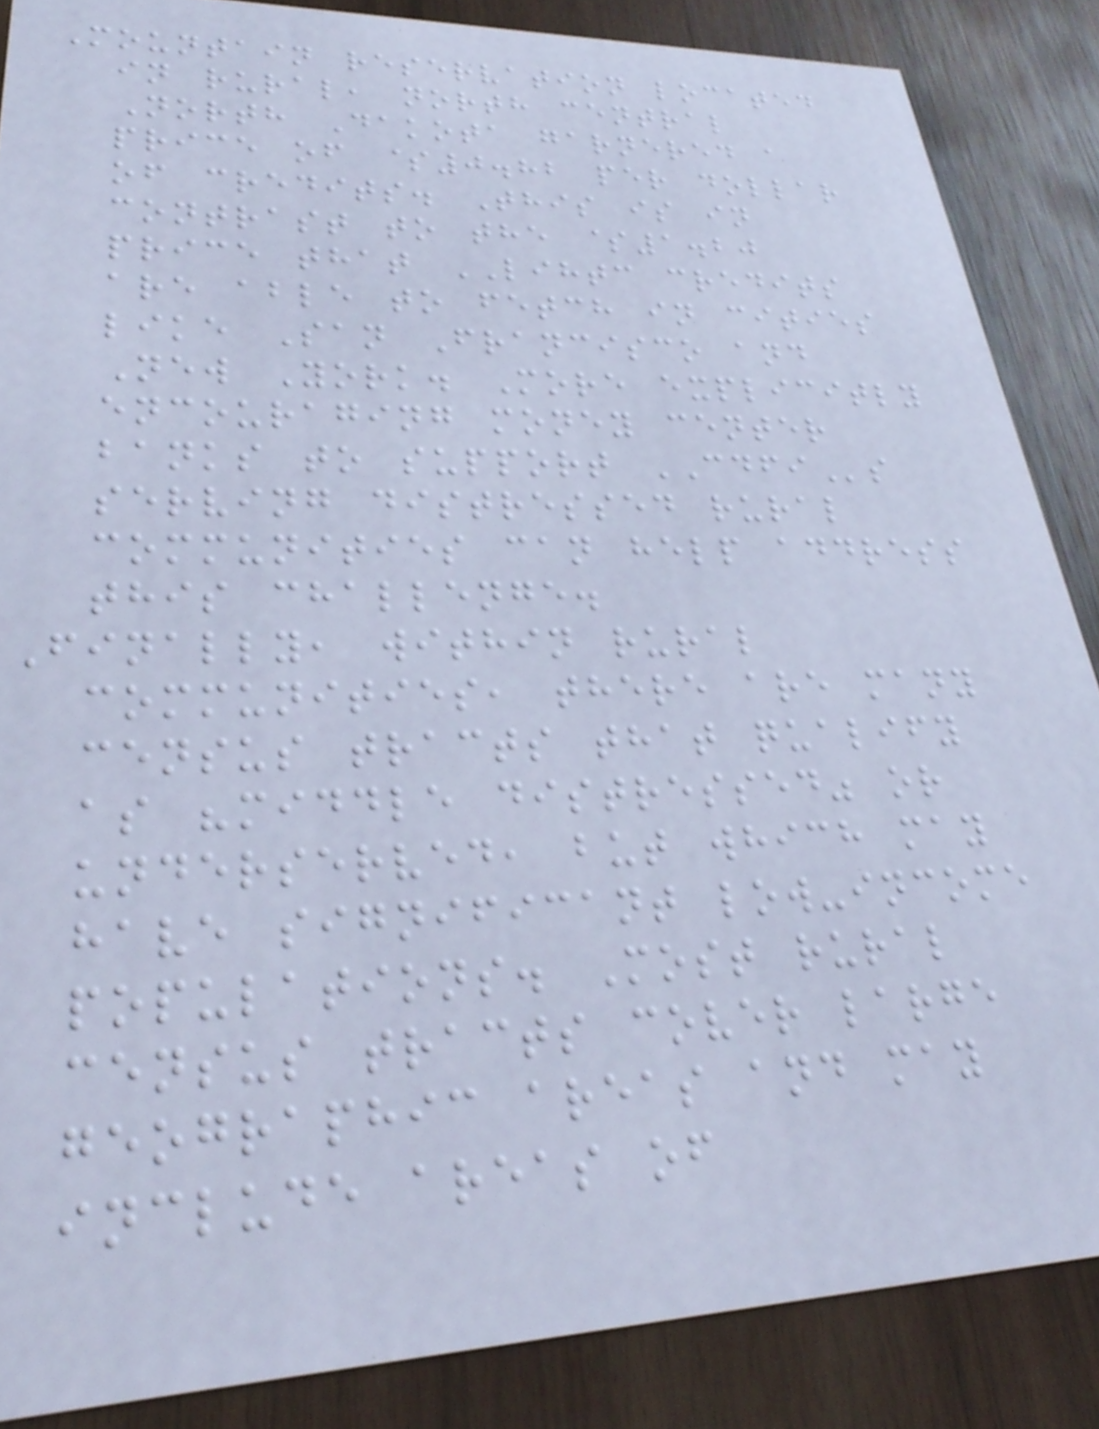Mountain reservation located
in rural, north central
North Dakota garnered a
price of $0.82 per dollar
of credits. This is in
contrast to the $1.20
price that LIHTC credits
are able to fetch in cities
like San Francisco and
New York. More explicitly
encouraging money center
banks to support CDFIs
serving distressed rural
communities can help address
this challenge.
Finally, within rural
communities, there are many
census tracts that qualify
as "middle distressed" or
underserved, but which may
have significant low-income
populations. Most rural
census tracts cover large
geographic areas and may
include areas of
